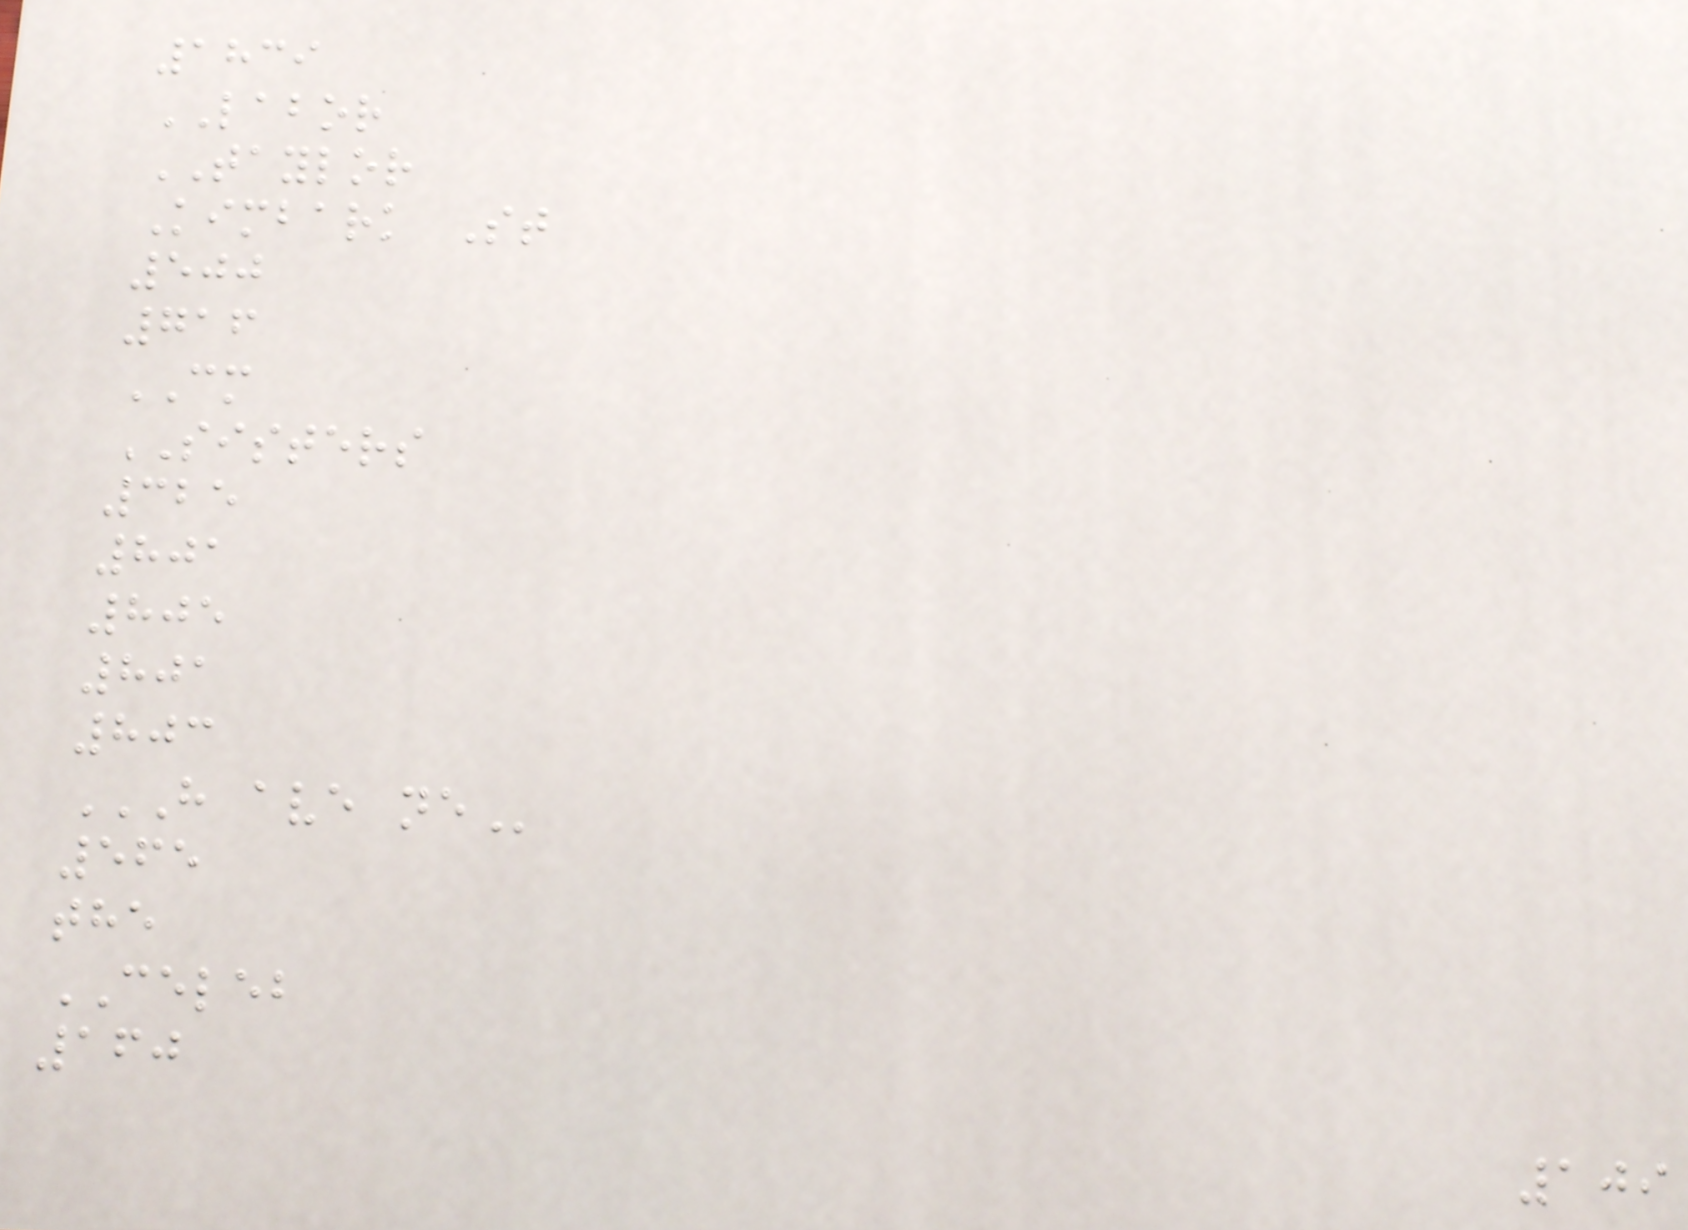1839
LABOR
TAYLOR
Kimbark St
500
716
CM
SISTERS
325
801
805
801
803
H AVE NE
565
the
CELEB
160
109
